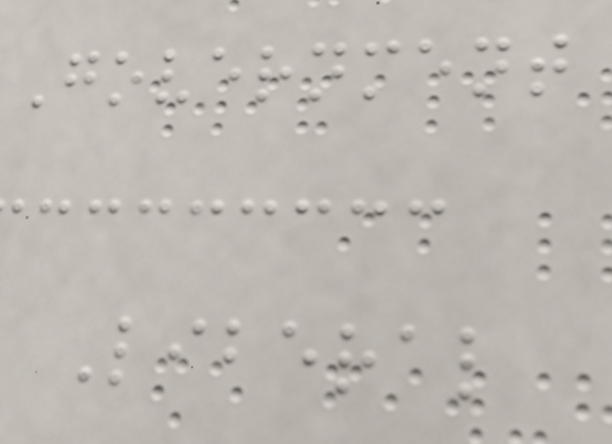Government
Liberal
